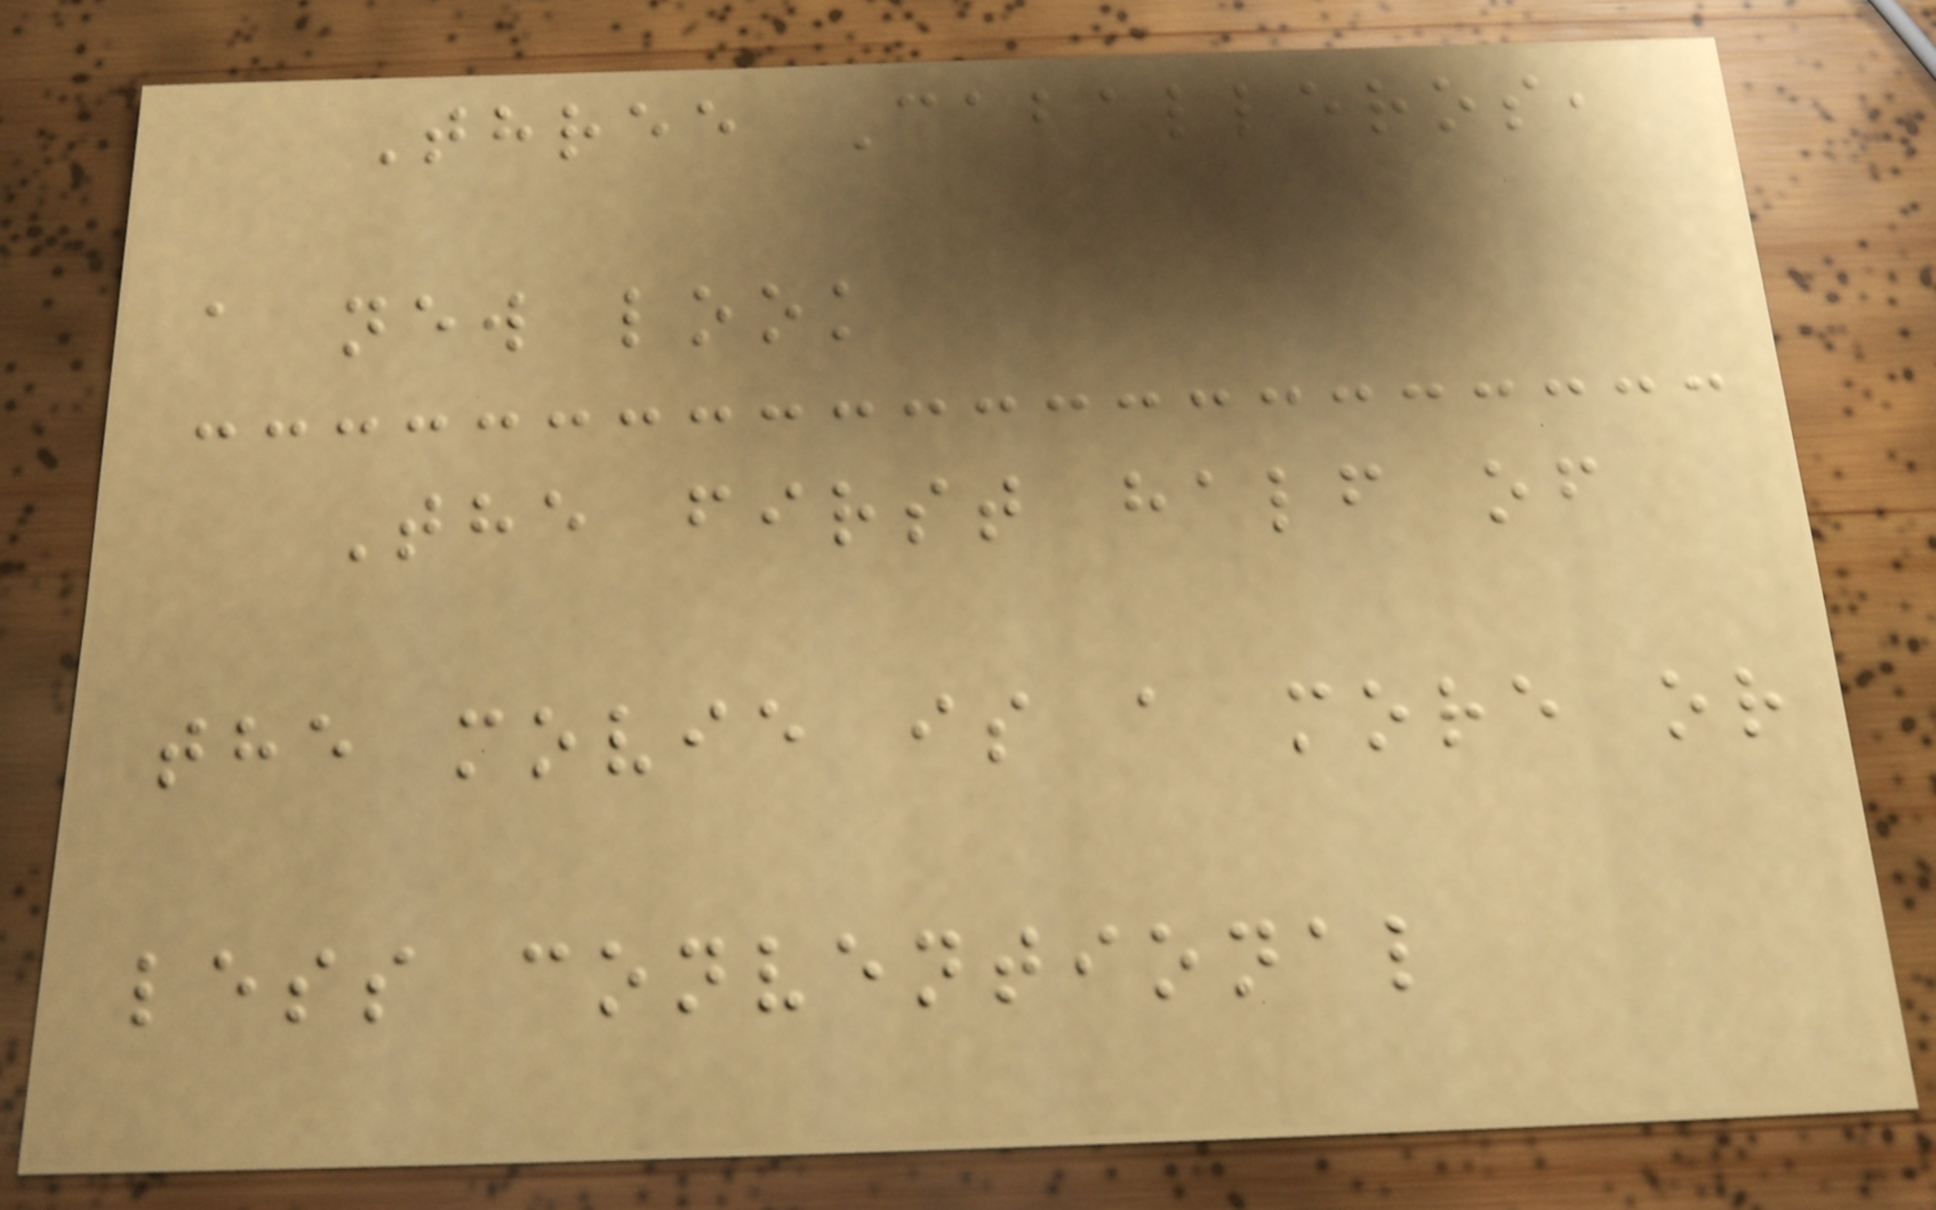Three Caballeros,
a new look
The first half of
the movie is a more or
less conventional
